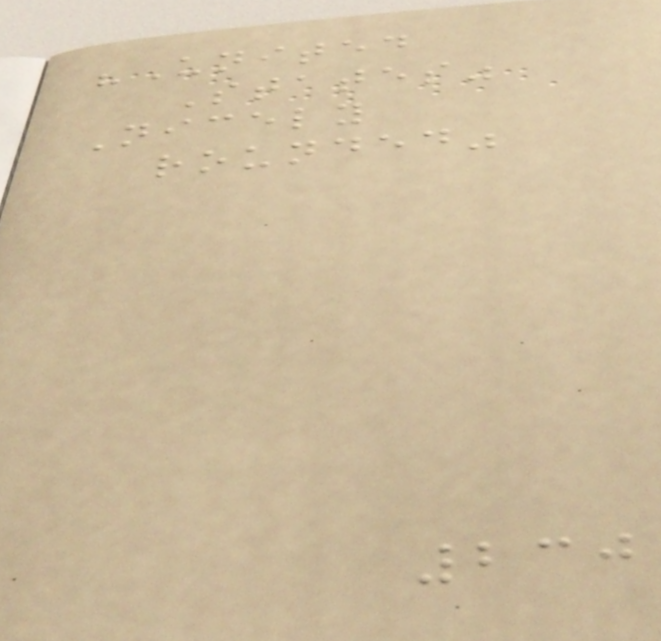"United
States"
Nicely
rounded"
230
